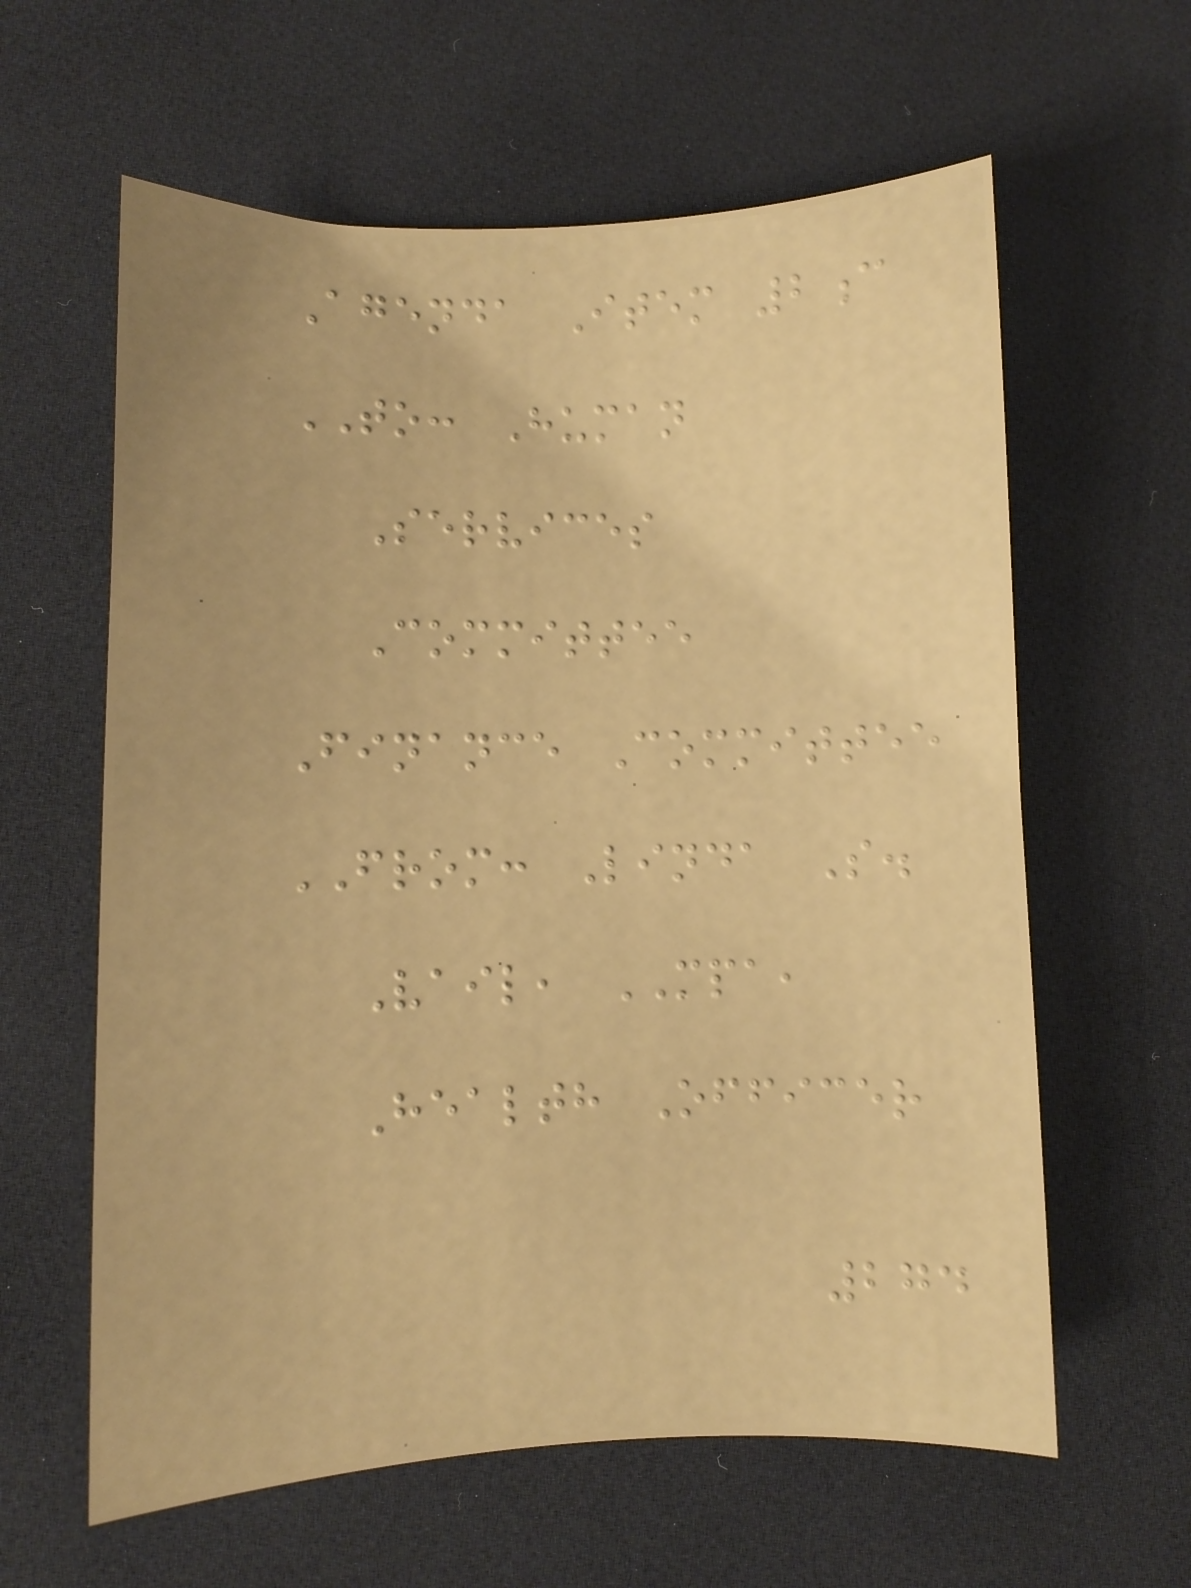Agenda Item 2c
TO: Human
Services
Committee
Finance Committee
FROM: Linda S.
Vail, MPA,
Health Officer
274
